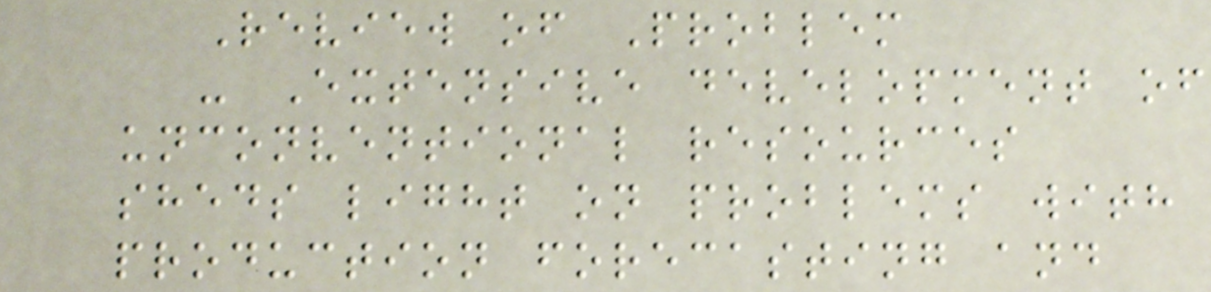Review of Problem
- Extensive development of
unconventional resources
sheds light on problems with
production forecasting and
